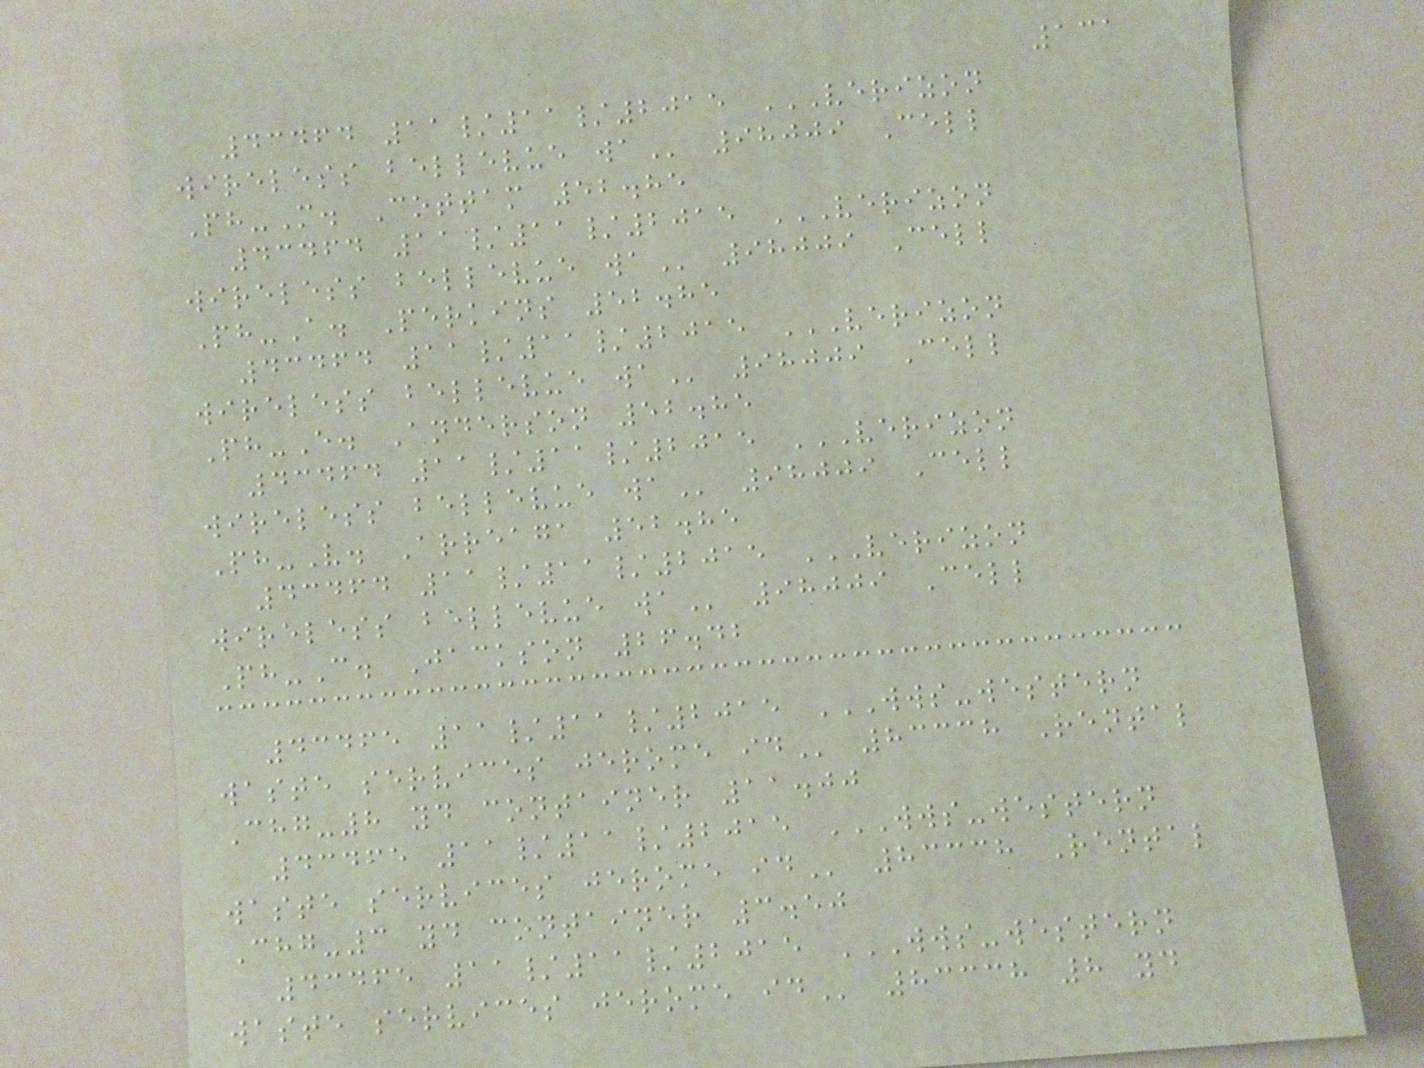131
43464 11/11/2015 VERIZON
WIRELESS BELLEVUE WA 98009 Cell
Ph-M. Cottam 52.85
43464 11/11/2015 VERIZON
WIRELESS BELLEVUE WA 98009 Cell
Ph-A. Perkins 52.85
43464 11/11/2015 VERIZON
WIRELESS BELLEVUE WA 98009 Cell
Ph-E. Anderson 52.85
43464 11/11/2015 VERIZON
WIRELESS BELLEVUE WA 98009 Cell
Ph-V. Arreaga 52.85
43464 11/11/2015 VERIZON
WIRELESS BELLEVUE WA 98009 Cell
Ph-C. Jackson 26.42
43465 11/11/2015 WWS-WESTERN
WASTE SERVICES JEROME ID 83338 Rental
Chg-8 yd container 11.00
43465 11/11/2015 WWS-WESTERN
WASTE SERVICES JEROME ID 83338 Rental
Chg-3 yd container 3.50
43465 11/11/2015 WWS-WESTERN
WASTE SERVICES JEROME ID 83338 8 yd
